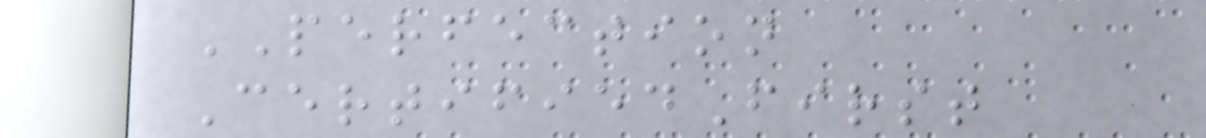PERFECTION
CertifiedFirst
